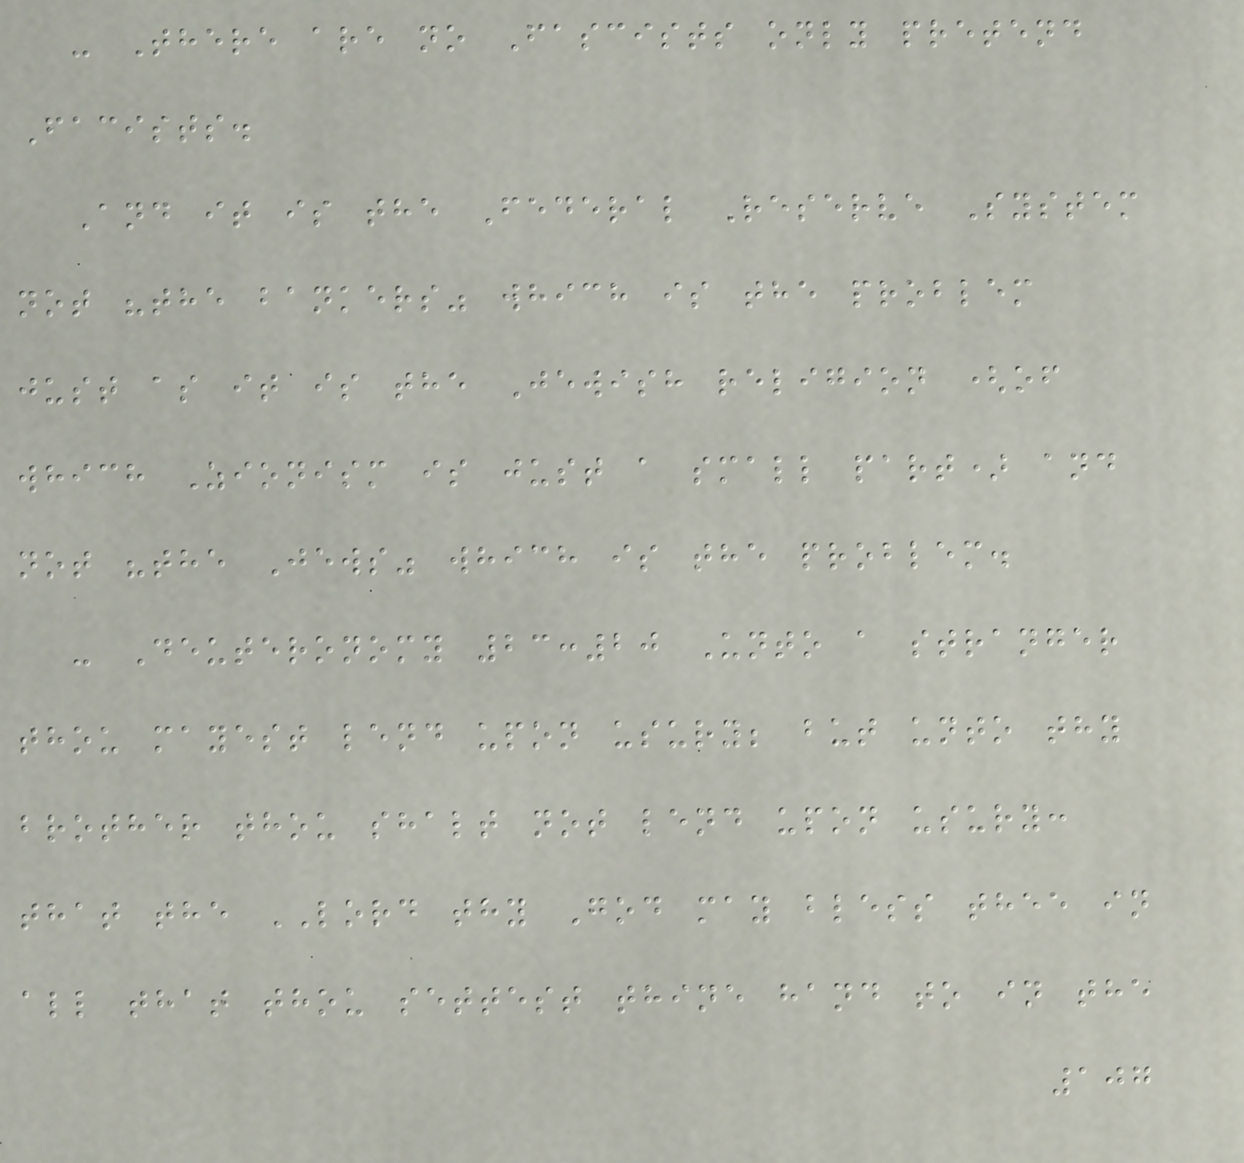- There are no Fascists only pretend
Facists.
And it is the Federal Reserve System
not "the bankers" which is the problem
just as it is the Jewish religion (of
which Zionism is just a small part) and
not "the Jews" which is the problem.
- Deuteronomy 23:20 Unto a stranger
thou mayest lend upon usury; but unto thy
brother thou shalt not lend upon usury:
that the LORD thy God may bless thee in
all that thou settest thine hand to in the
107
